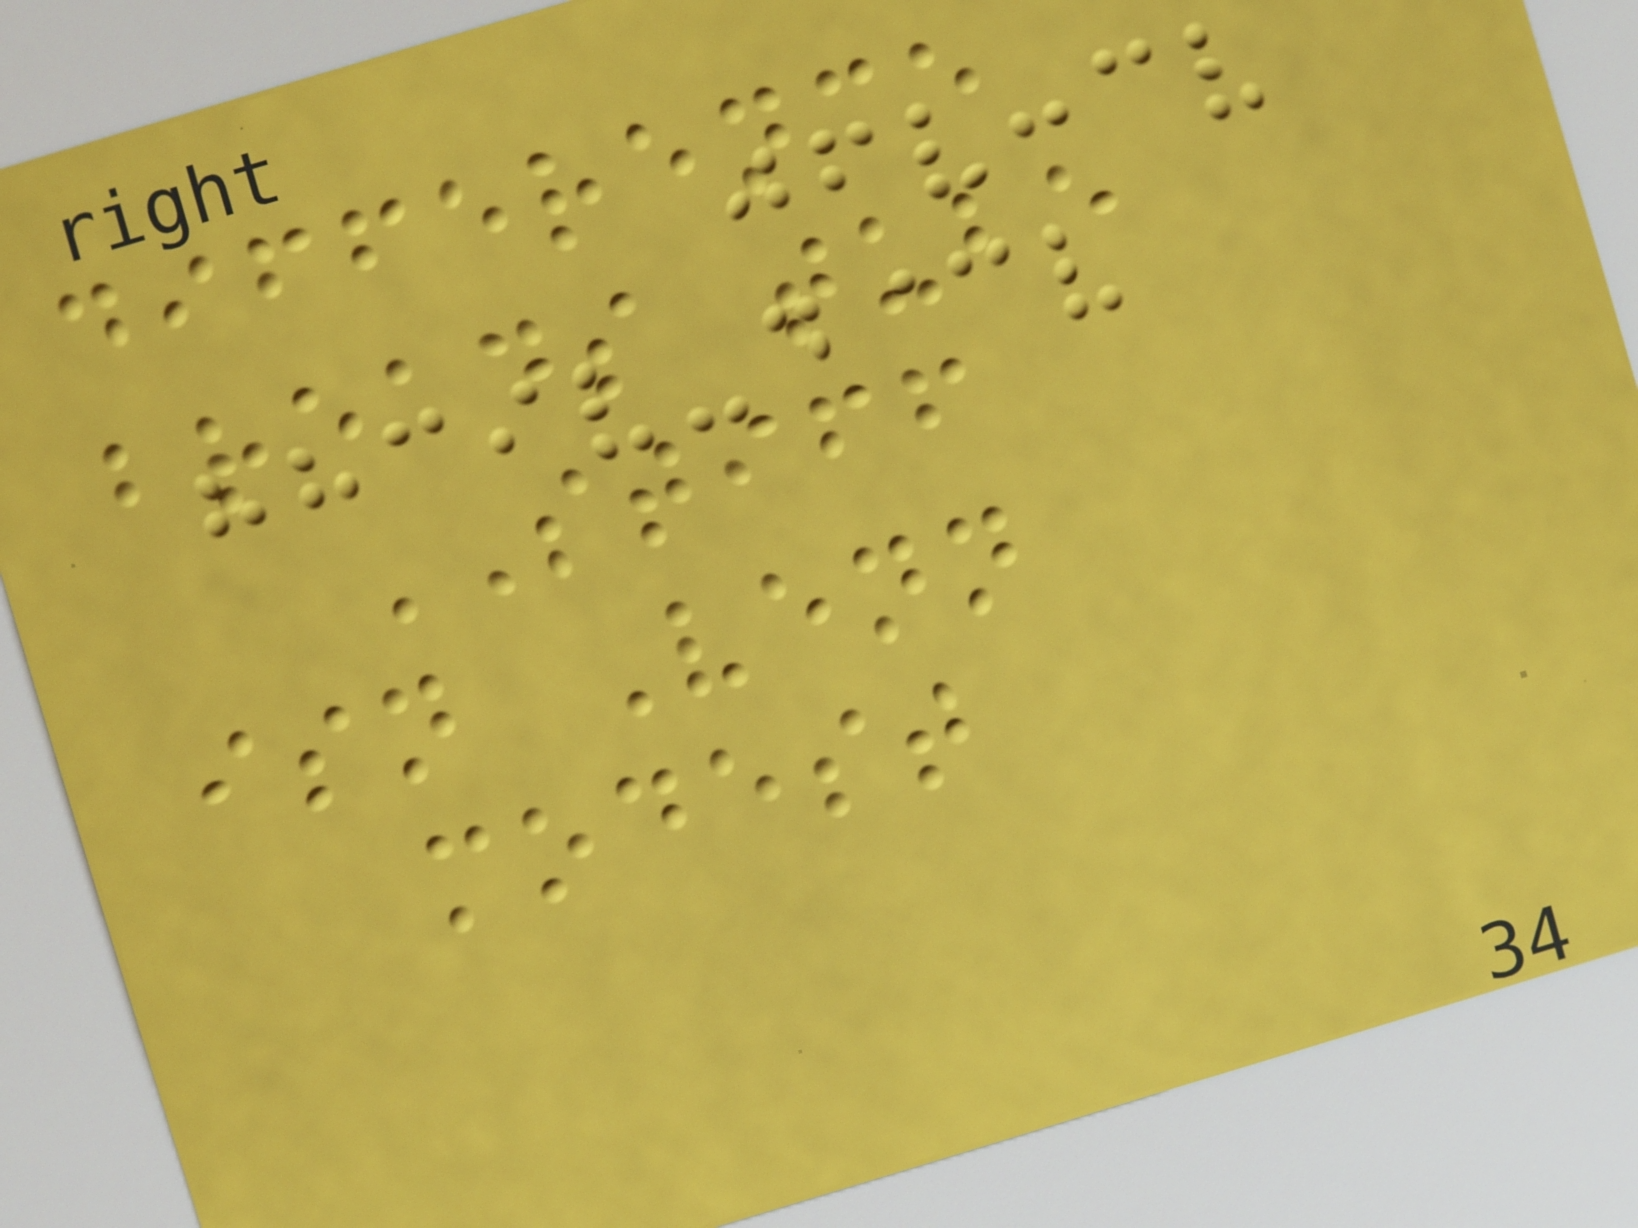difference
breads tube
STIFF
isn Venn
modest
